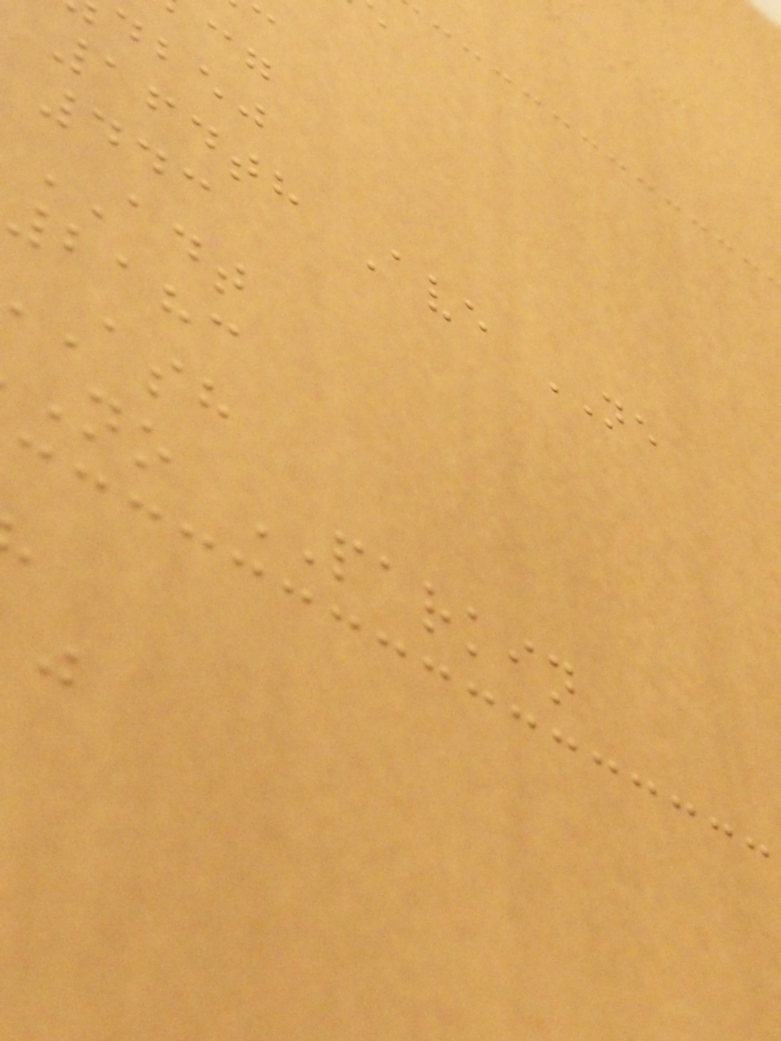dbej
164th Ave NE
443
ADT
2183
no PARKIN
